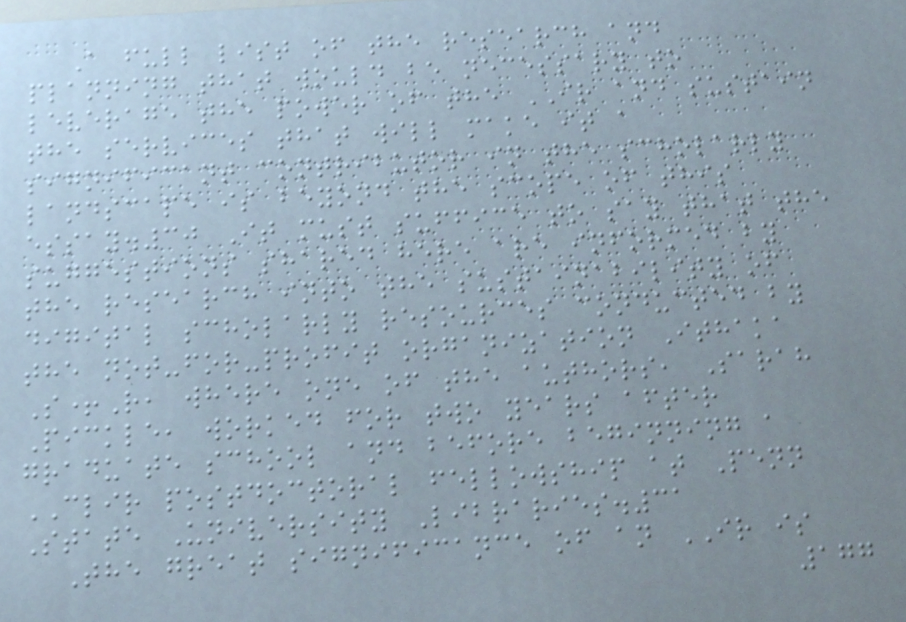A full list of the research and
planning that would be necessary to
leverage the power of the IR and sustain
the services that will make it a
significant contributor in the scholarly
landscape is beyond the scope of this
essay.30 It must suffice to say that the
suggestions shared here are informed by
the research into the sustainability of
digital scholarly resources conducted by
the not-for-profit organization Ithaka
S+R, where one of the authors, Sarah
Pickle, worked for two years after
graduate school and before beginning a
CLIR postdoctoral fellowship at Penn
State University Libraries.31
The great significance of an IR is
177
